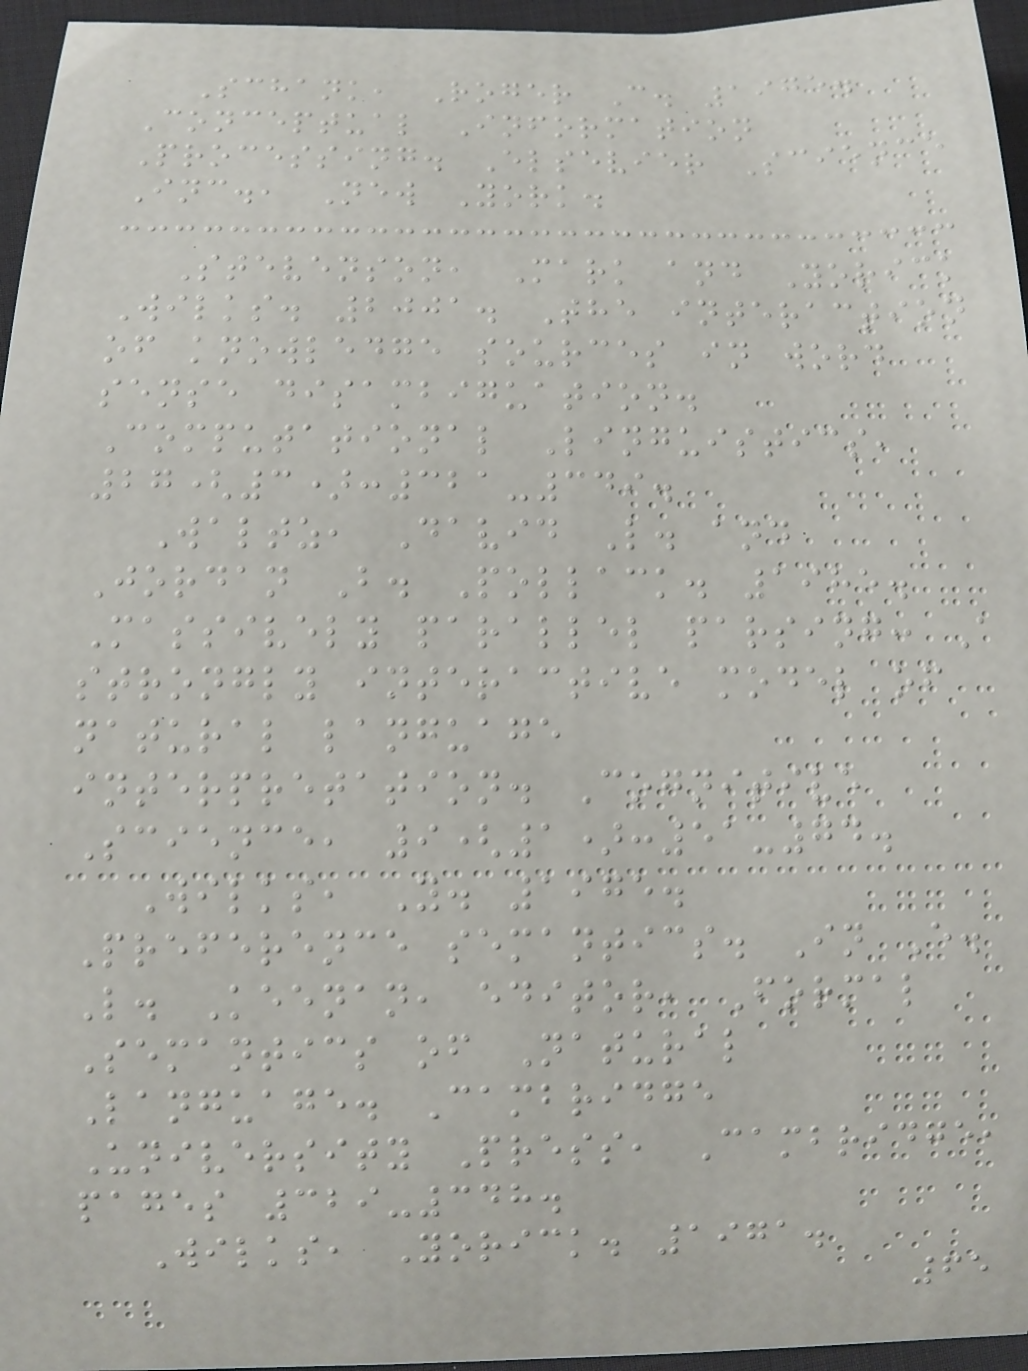Schank, Roger C. 1975.
Conceptual Information
Processing. Elsevier Science
Inc., New York.
Stevenson, Mark and Yorick
Wilks. 2001. The interaction
of knowledge sources in word
sense disambiguation.
Computational Linguistics,
27(3):321-349.
Waltz, David L. and
Jordan B. Pollack. 1985.
Massively parallel parsing: A
strongly interactive model of
natural language
interpretation. Cognitive
Science, 9(1):51-74.
Wilks, Y. 1975.
Preference semantics. In E.
L. Keenan, editor, Formal
Semantics of Natural
Language. Cambridge
University Press, Cambridge,
pages 329-348.
Wilks, Yorick. 1971.
65
